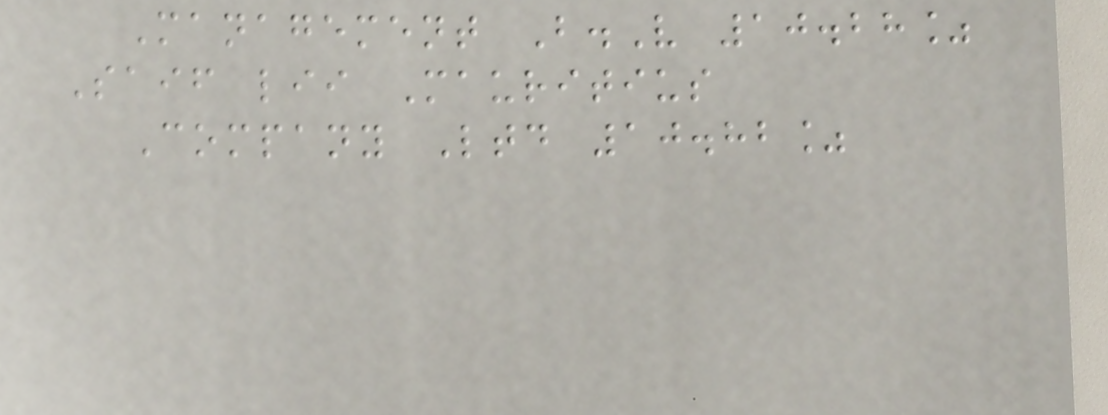Management B.V 10.28%
Saif lii Mauritius
Company Ltd 10.82%
